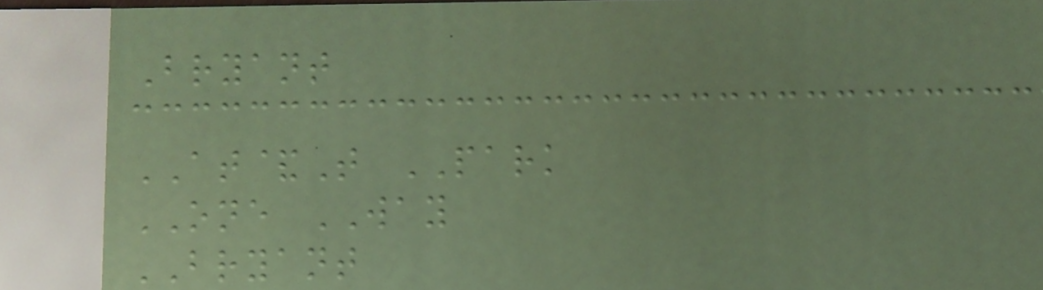Bryant
AT&T PARK
ONE WAY
BRYANT
